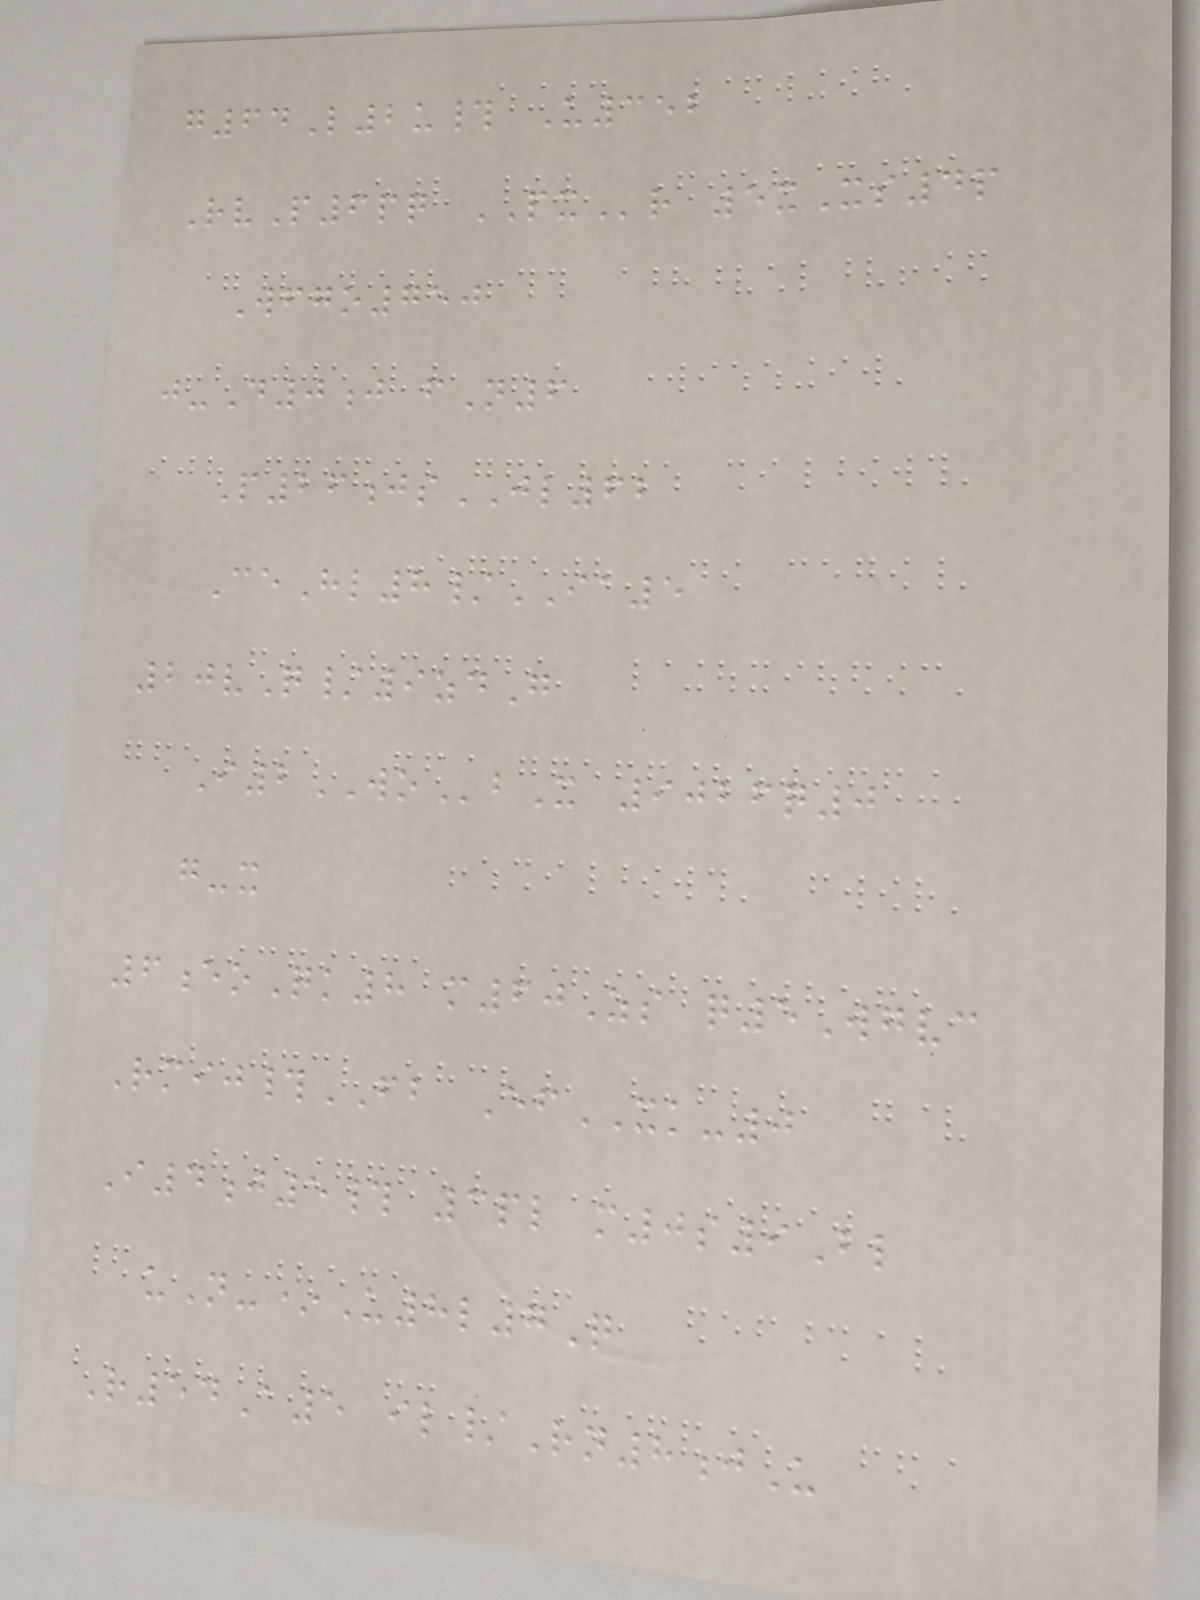g64L2u# U352
RvP6pq PXr 5xXs4p
Wfgo750
j-D0j fN6
P26jsJL62
CeHl8/IA5
20vQ/9zdG
I2WObX 9026q0
g-x
6eoQk8 m60Zs q5Wgvc
Rmij#FB EfXK-0
I4j5# 3pl m0s9Bl
uN-*U8l7Q
R54A5 il/Rn8jU
